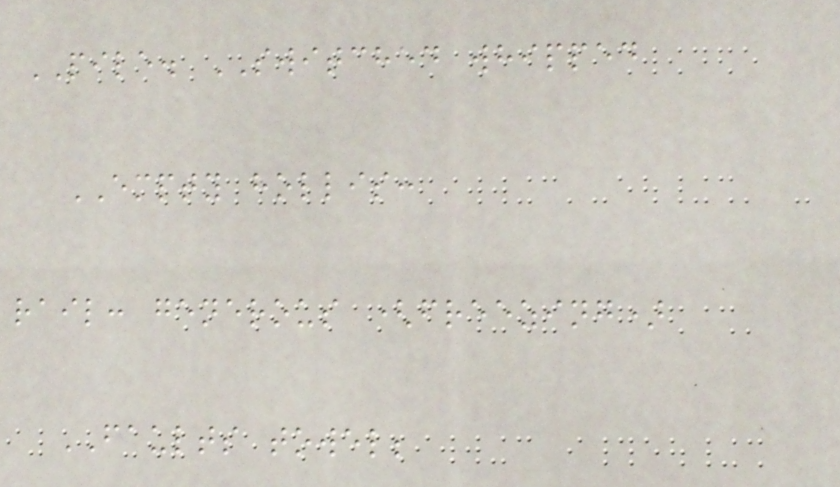PILE. SWITCHED whipped
EMPTY hollis:
rail: generous (freezing)
FAULTS towel;
